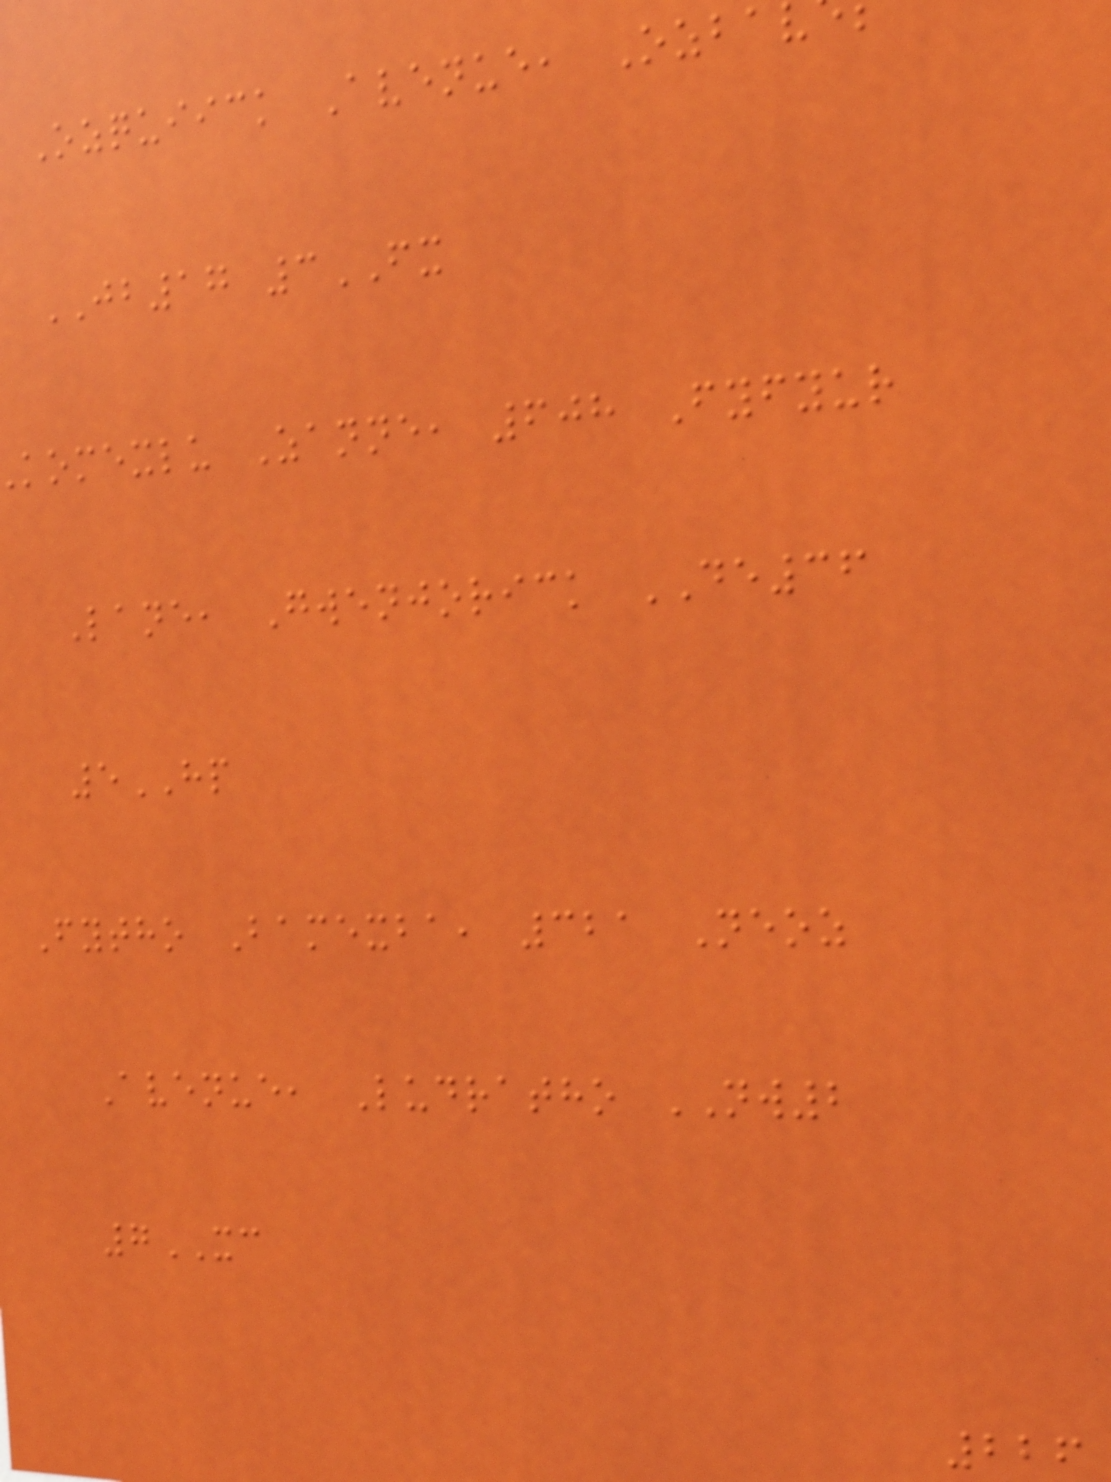Ozquiick Avenue, Ozba
JB17 3FX
komexlu Zanne, 608 Fyfyur
Lane, Gwenjorick DE36
5HP
Fytho Bamexba, 321 Neoz
Avenue, Ludratho NW2
7XC
226
